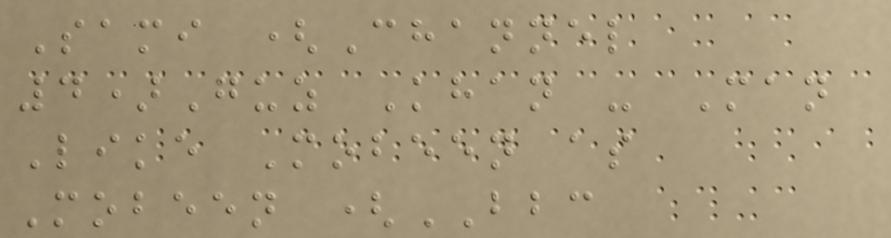Sami (Channel
4)Guz Khan - Man
Like Mobeen as
Mobeen (BBC
